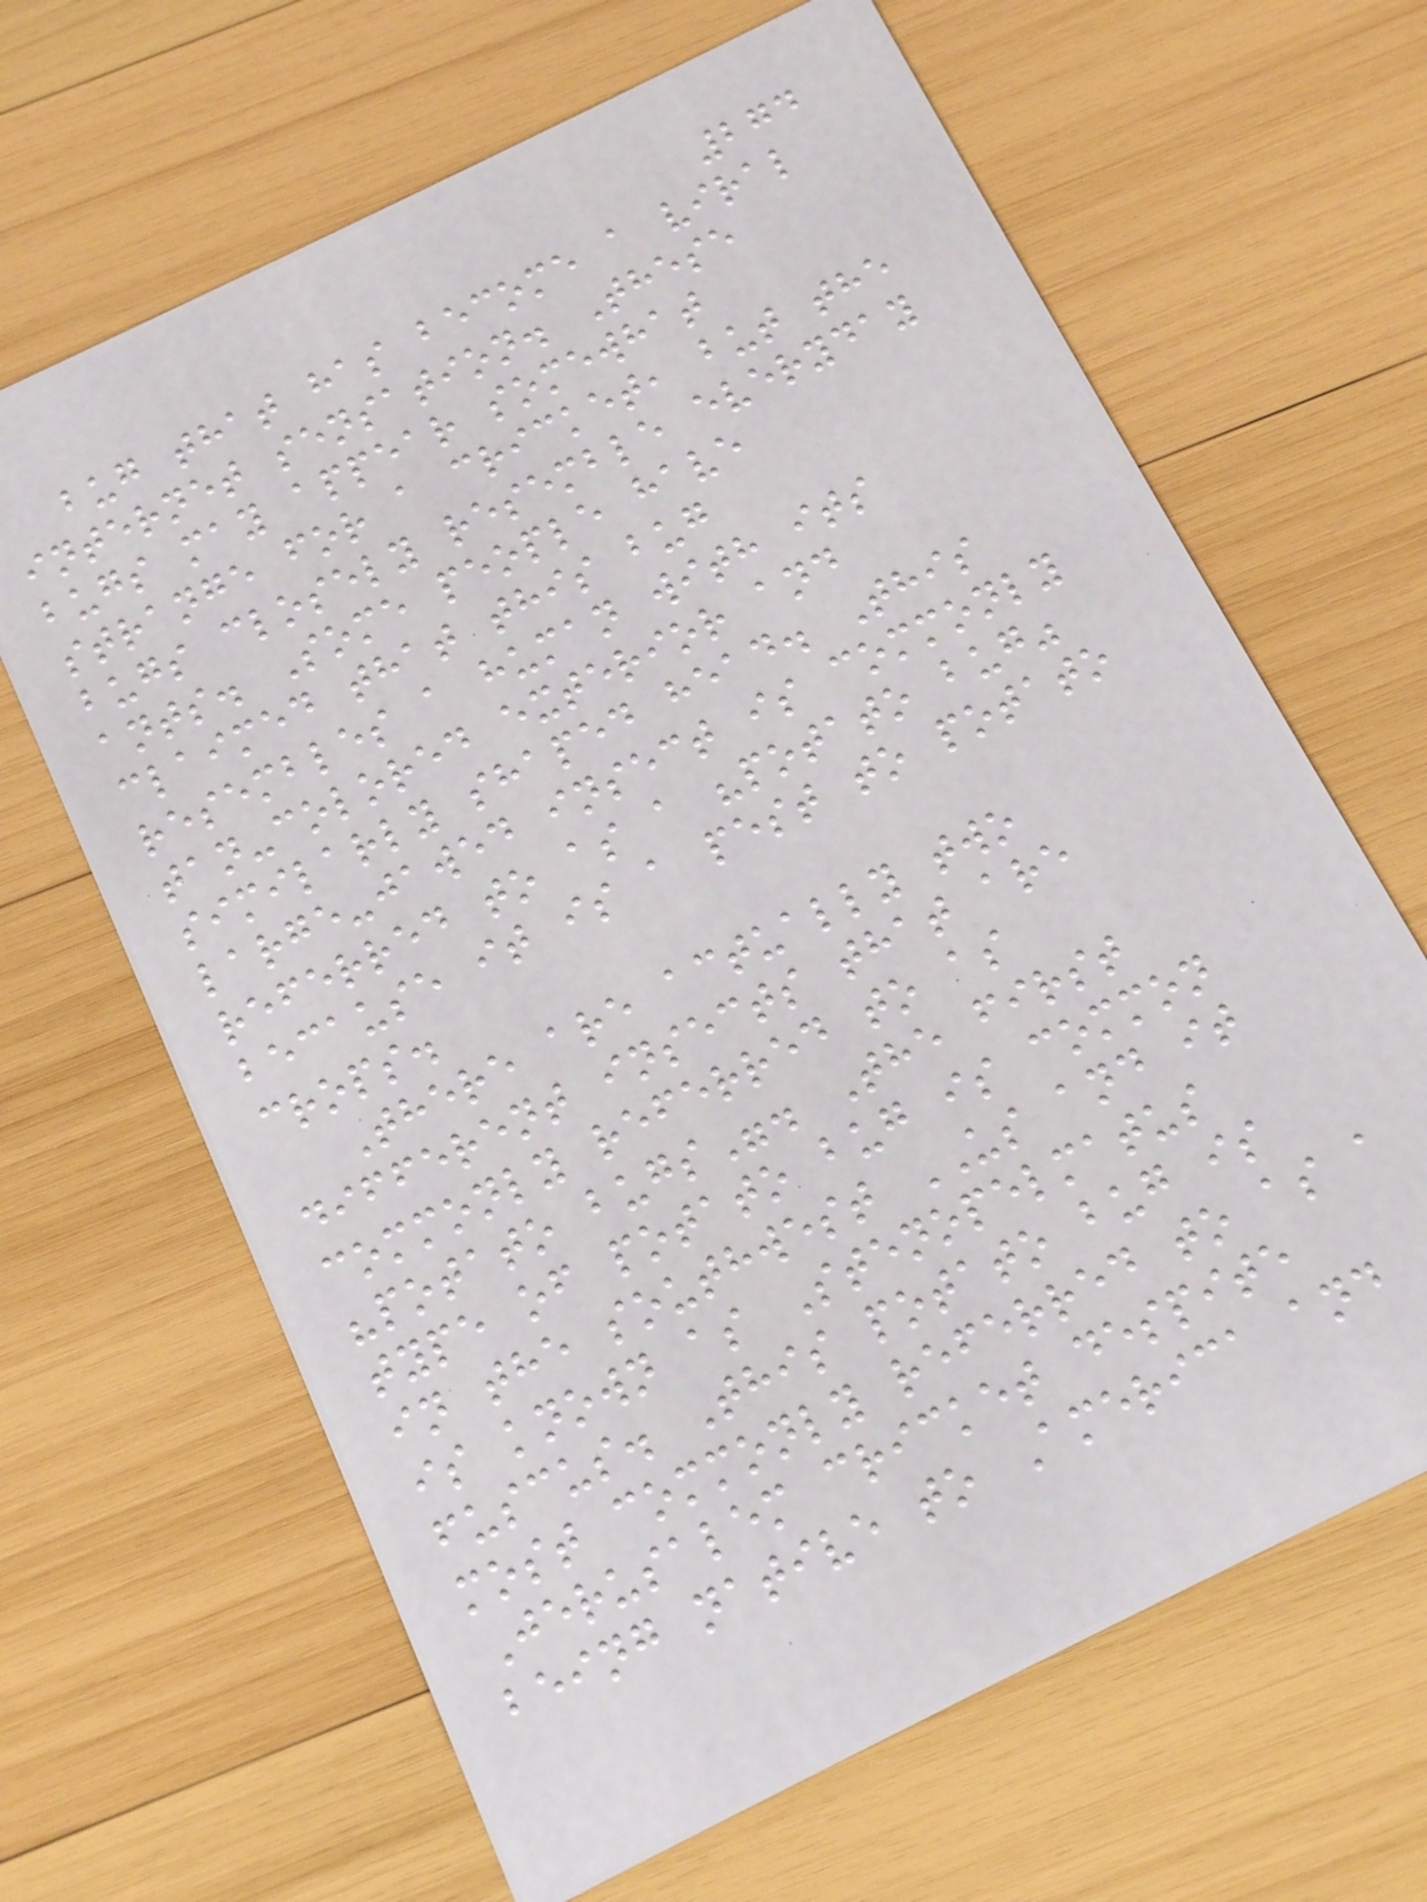274
bug that has become a viral
internet sensation. These
bugs may appear somewhat
strange for a cricket, but the
bugs closely resemble everyday
ants. Some people have
claimed that this bug
resembles a human with its
tan-colored exterior and
similarly shaped head. This
large-jawed insect is commonly
referred to as a "potato bug"
because it is a pest to potato
crops.
There are actually two
different insects that are
commonly referred to as
"potato bugs". The first
type of potato bug is common
in the southwest US and it
is known as Stenopelmatus
fuscus. This potato bug is
most commonly referred to as a
Jerusalem cricket despite
being native to America and
